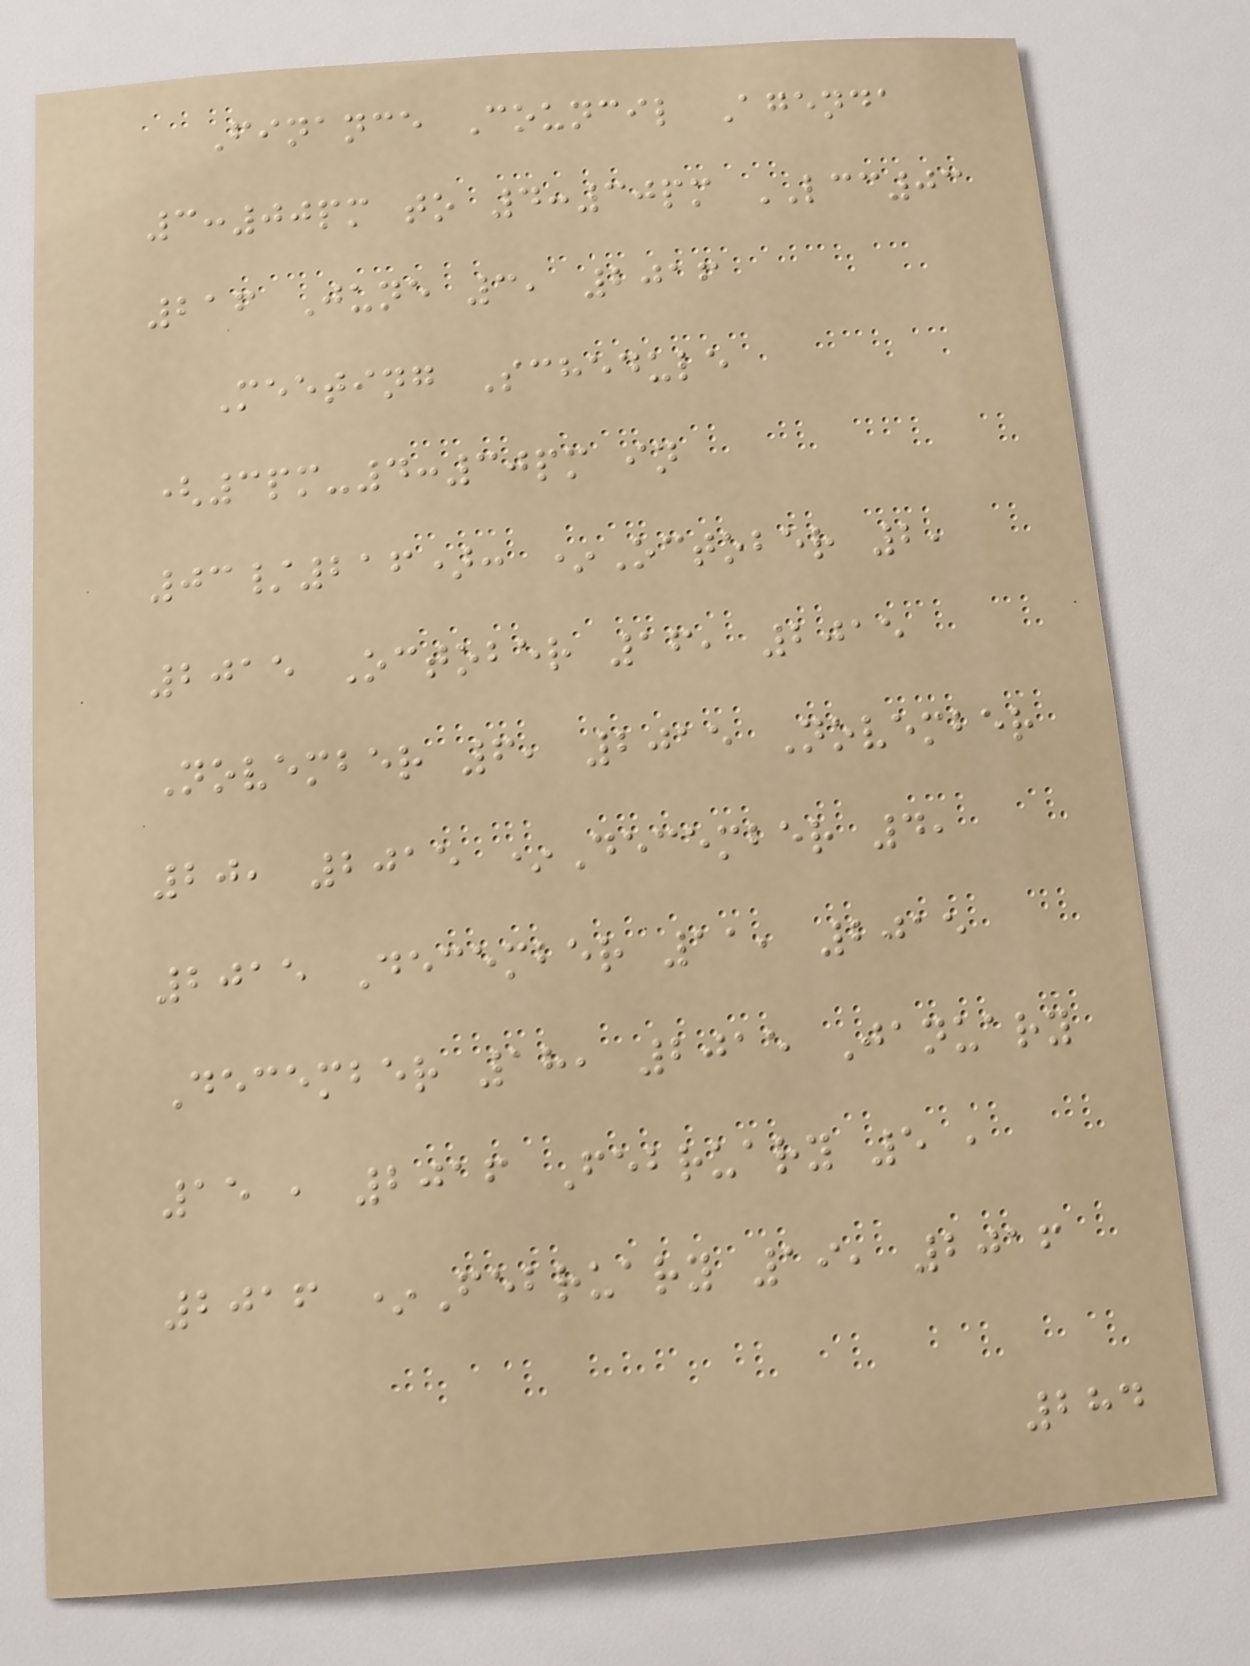Finance Council Agenda
3:00pm to 4:30pm LCC03
216 June 3, 2016
Meeting Schedule
(3pm-4:30pm in
03/216): *October 2,
2015 October 16, 2015
November 6, 2015 November
20, 2015 *December 4,
2015 December 11, 2015
December 18, 2015 January
15 , 2016 February 5 ,
2016 *February 19, 2016
284
